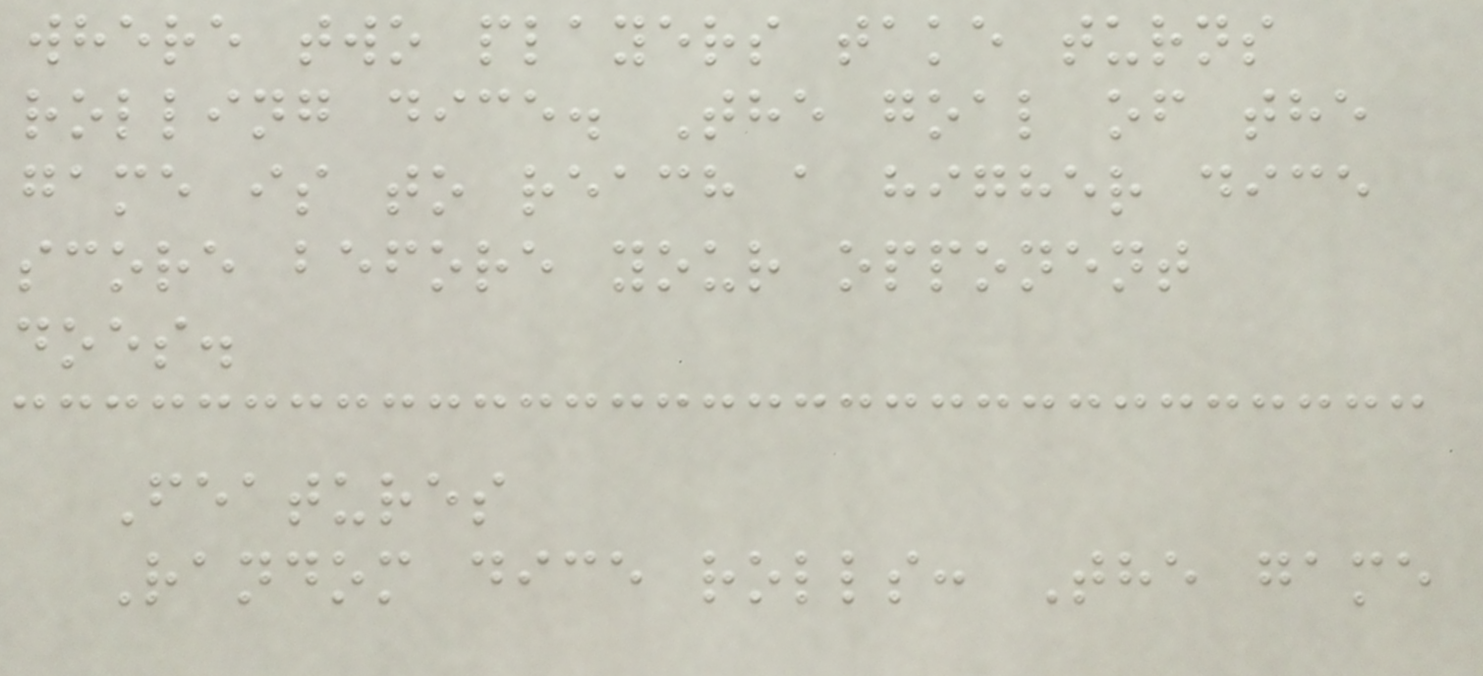where two players take turns
rolling dice. The goal of the
game is to reach a higher dice
score before your opponent
does.
Features
Random dice rolls: The game
